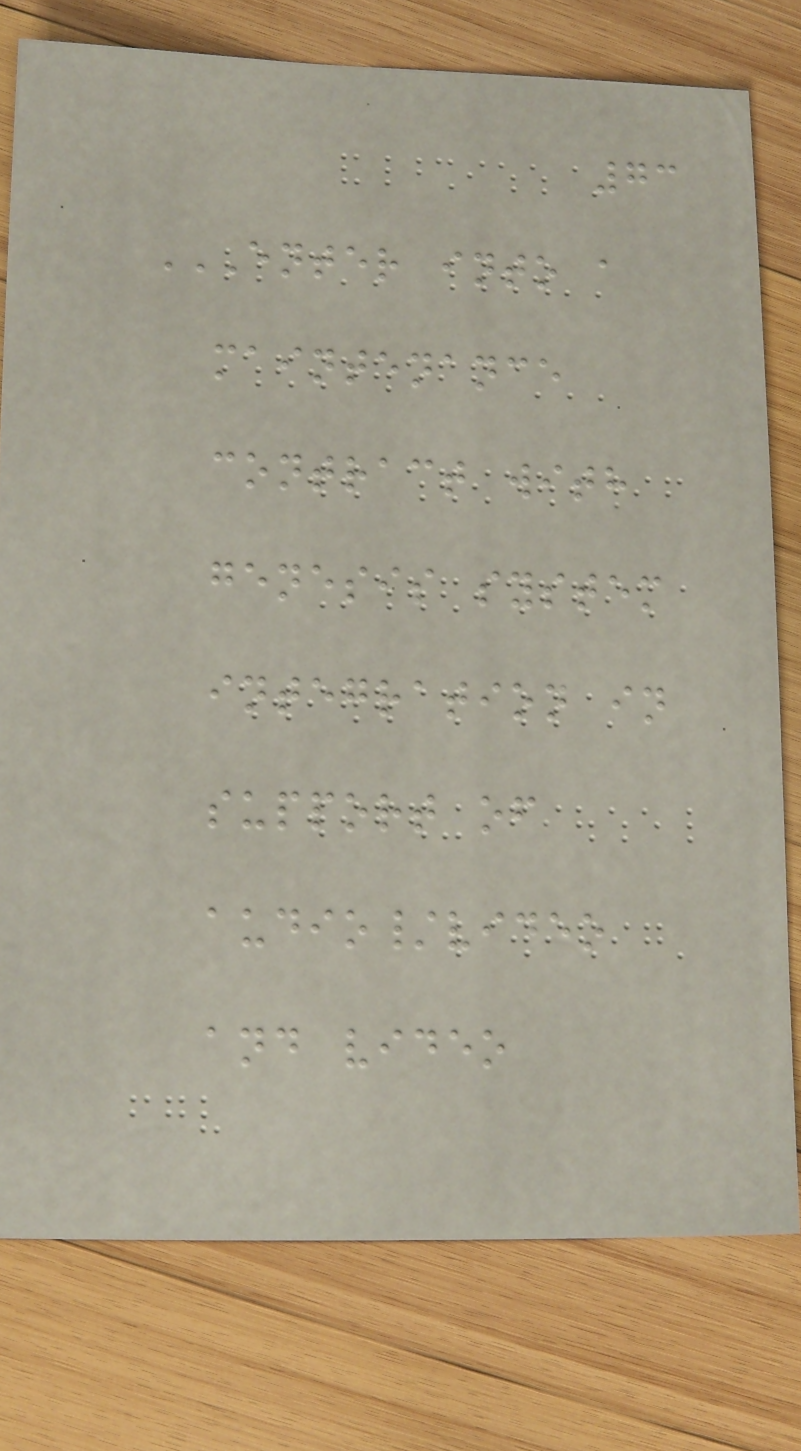73
ENTER INTO A
MAINTENANCE
CONTRACT WITH
GENESIS SYSTEM
INTEGRATION IN
SUPPORT OF
AUDIO/VIDEO
AND VIDEO
